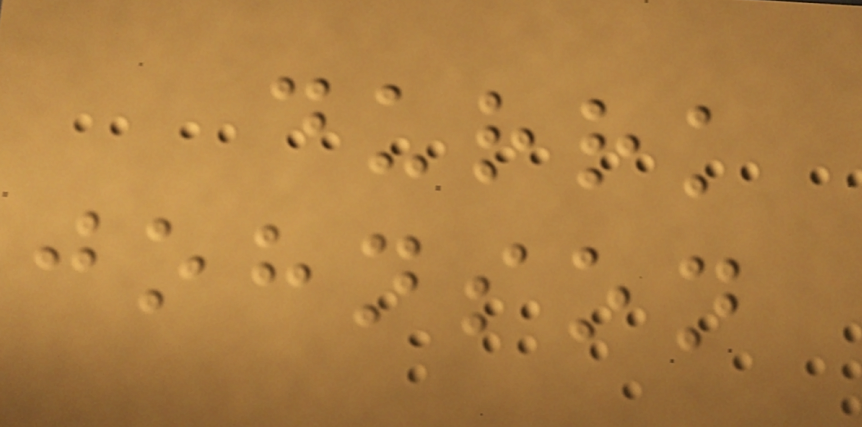durrk
johnson
